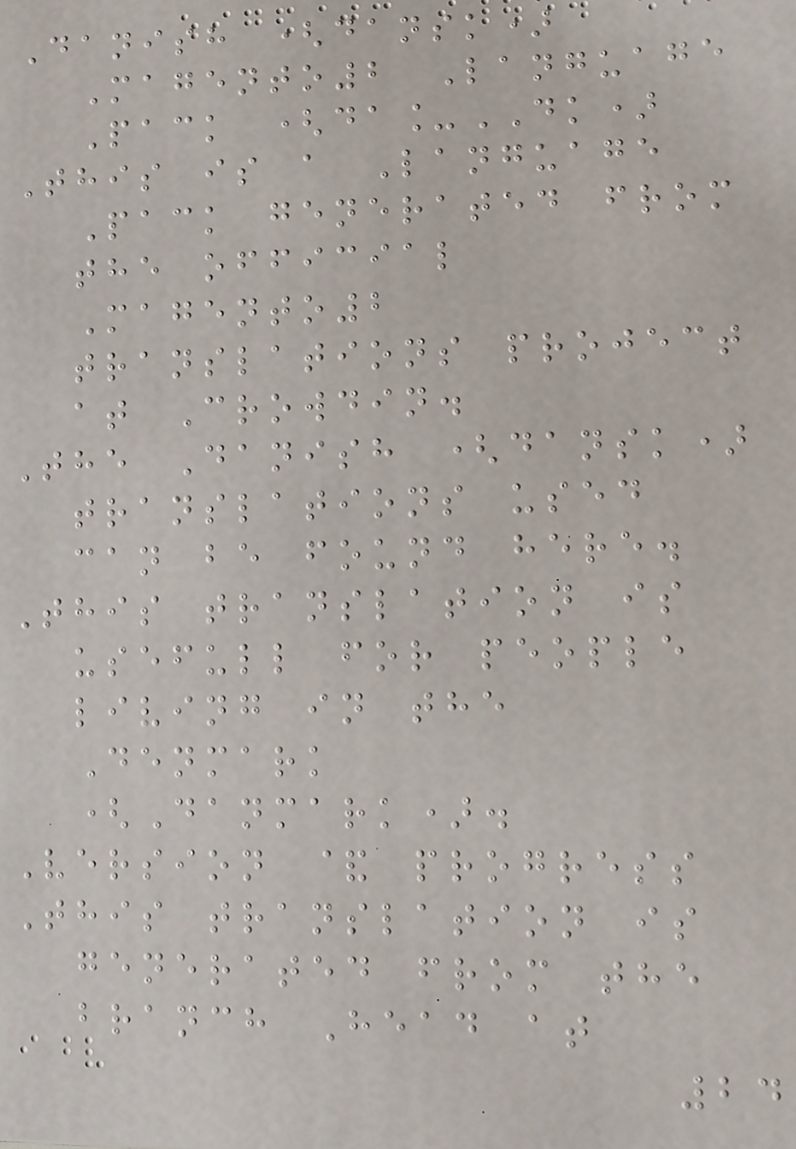Danish (dansk)
Magento2 Language
Pack (da_DK)
This is a Language
Pack generated from
the official
Magento2
translations project
at Crowdin.
The Danish (dansk)
translations used
can be found here.
This translation is
usefull for people
living in the
Denmark
(Danmark).
Version & progress
This translation is
generated from the
branch Head at
24
